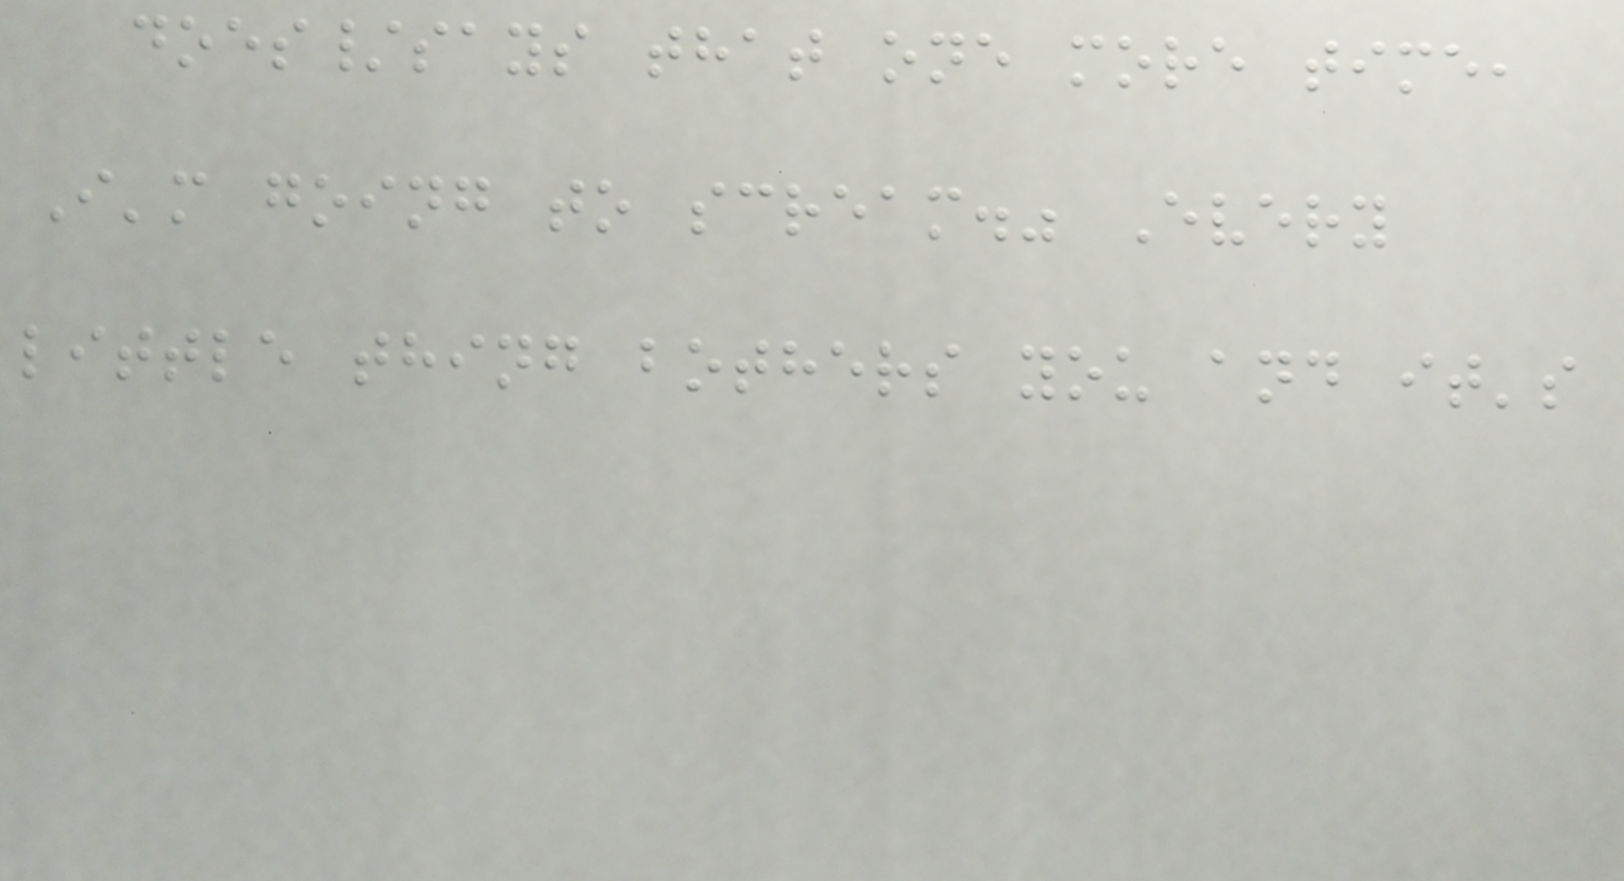does/says that one more time,
I'm going to scream." Every
little thing bothers you and it's
